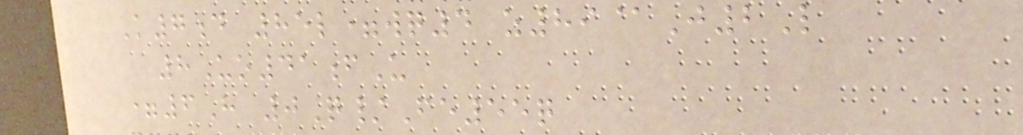K7d 85l=wq4 z89@J2L
8Uo41fU
=6H 0Q/Fe55q
